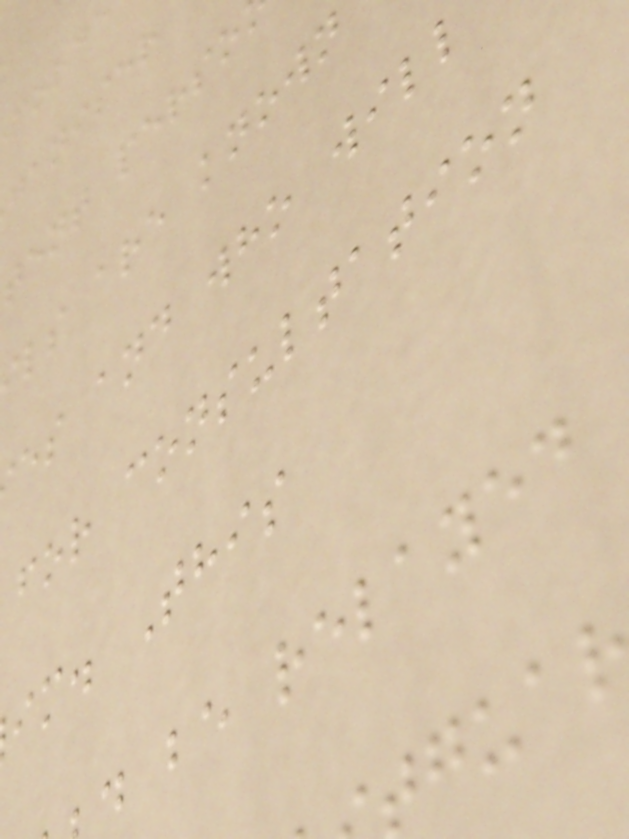tent perso
ls are known
es and who will
for consultation
im. This
be relayed
